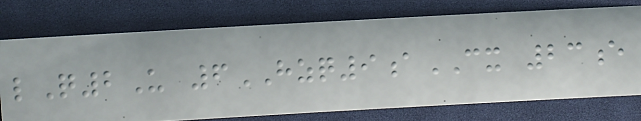lQ2U 6HZQ9aCX 23e
